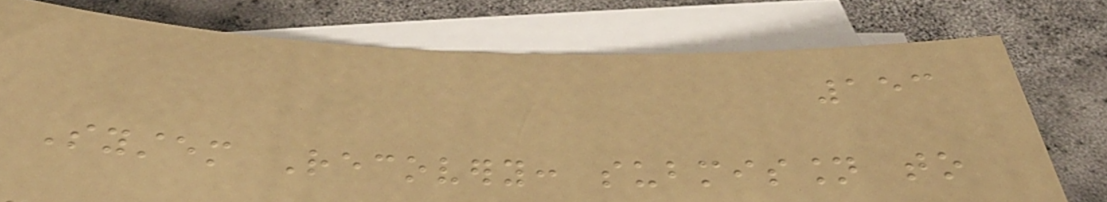153
System Recovery: submission to
